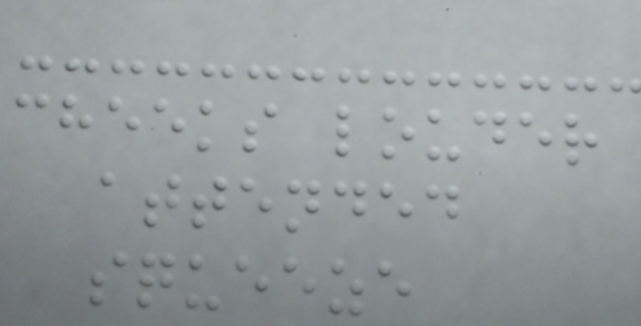cheeks louder
attended
squeeze
